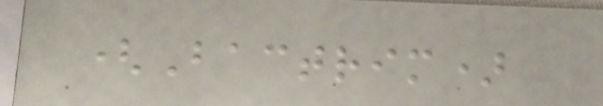(Bactrim)
